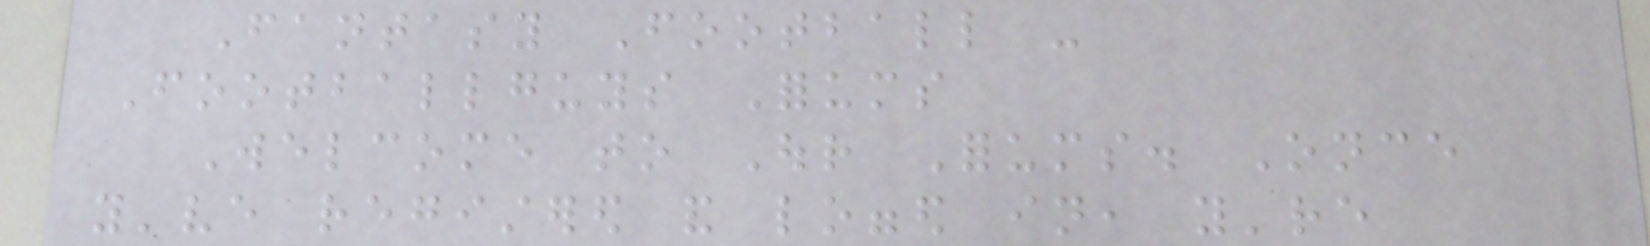Fantasy Football -
Footballguys Forums
Welcome to Our Forums. Once
you've registered and logged in, you're
